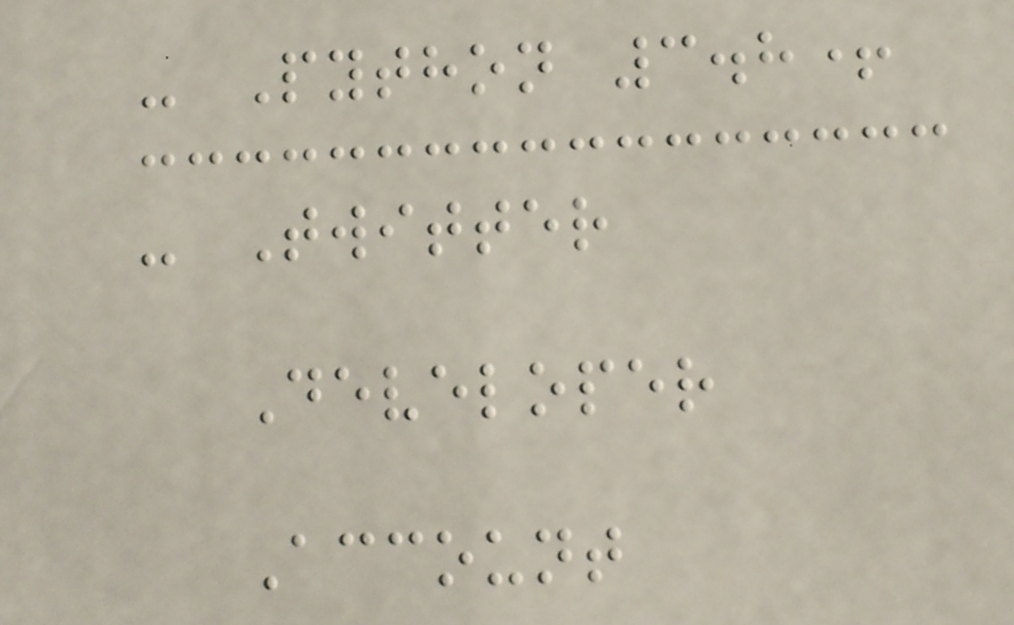- Python 3.8+
- Twitter
Developer
Account
